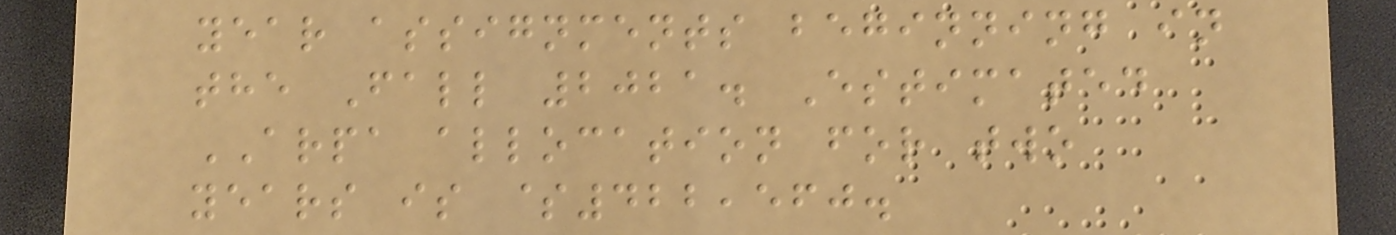year assignments beginning in
the Fall 2021. Estimated
ARPA allocation for two
years is $422,560.
